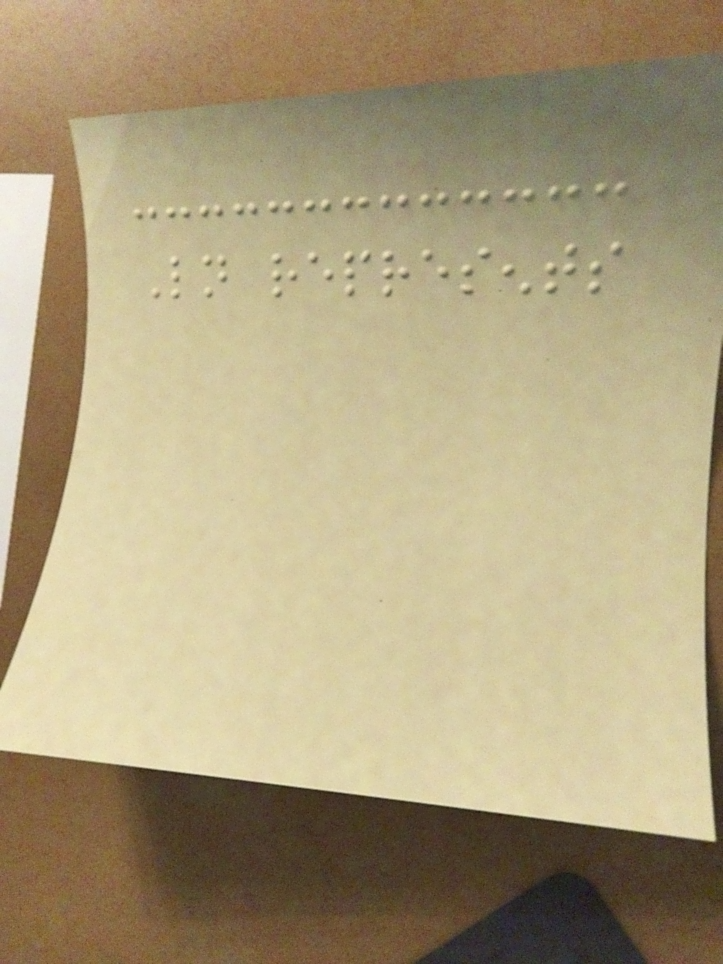Ln represents
